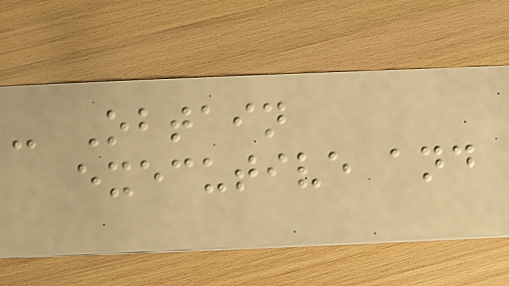- Obtain
executive and
